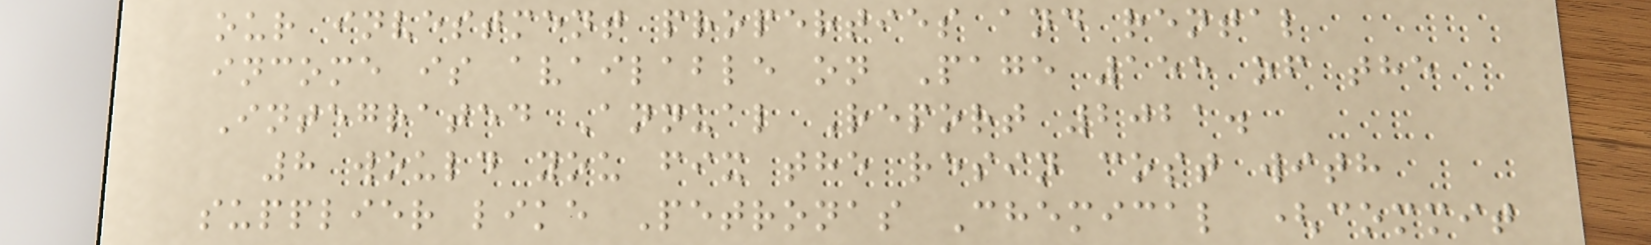our investment properties and rental
income is available on Page 155 of the
Integrated Annual Report 2021.
8 would you fix the resin cost with
supplier like Petronas Chemical (commit
